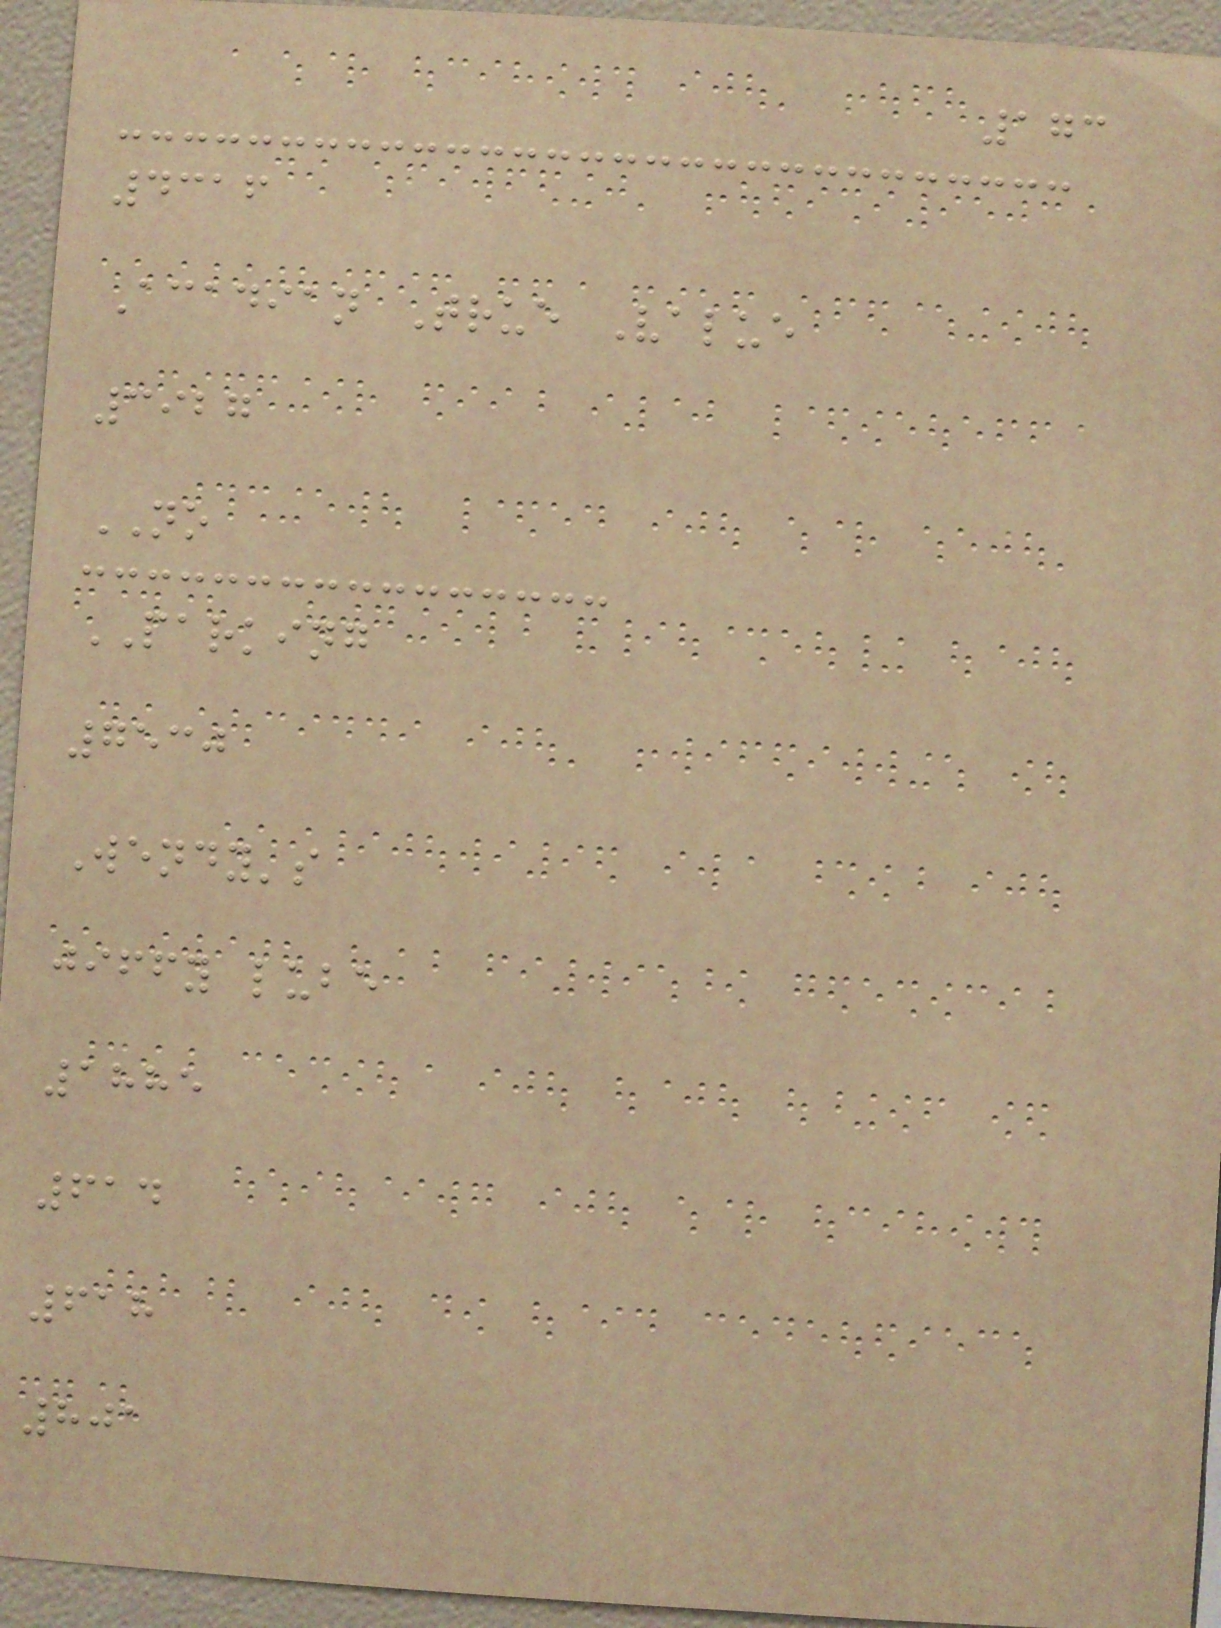173
4316
Acadian True Value
3927
NO
PARKING
7530
Wendy's
jiffy lube
1885
614
618
801
